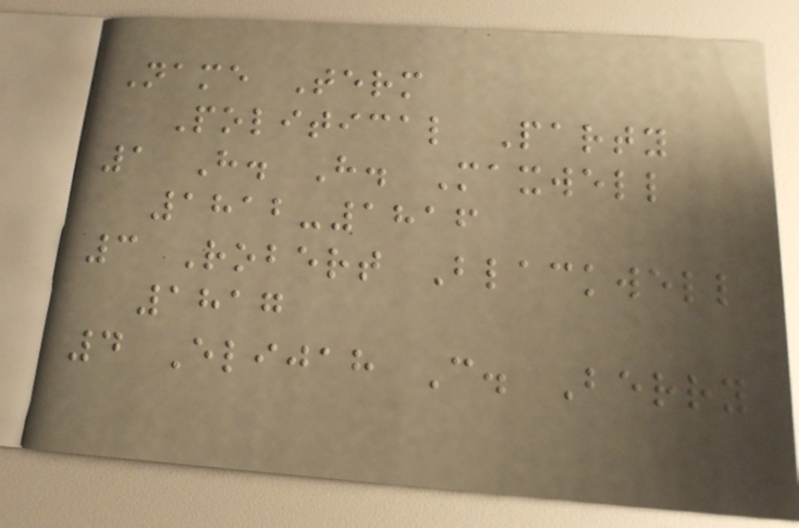Name Term
Political Party
1 H. H. Maxwell
1812-1816
3 Robert Blackwell
1817
4 Elijah C. Berry
